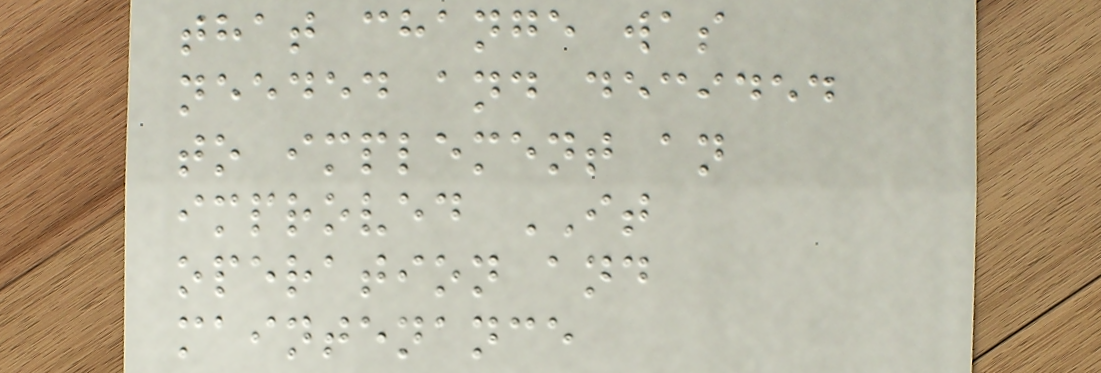that change was
needed and decided
to implement an
improved IT
operation and
maintenance
